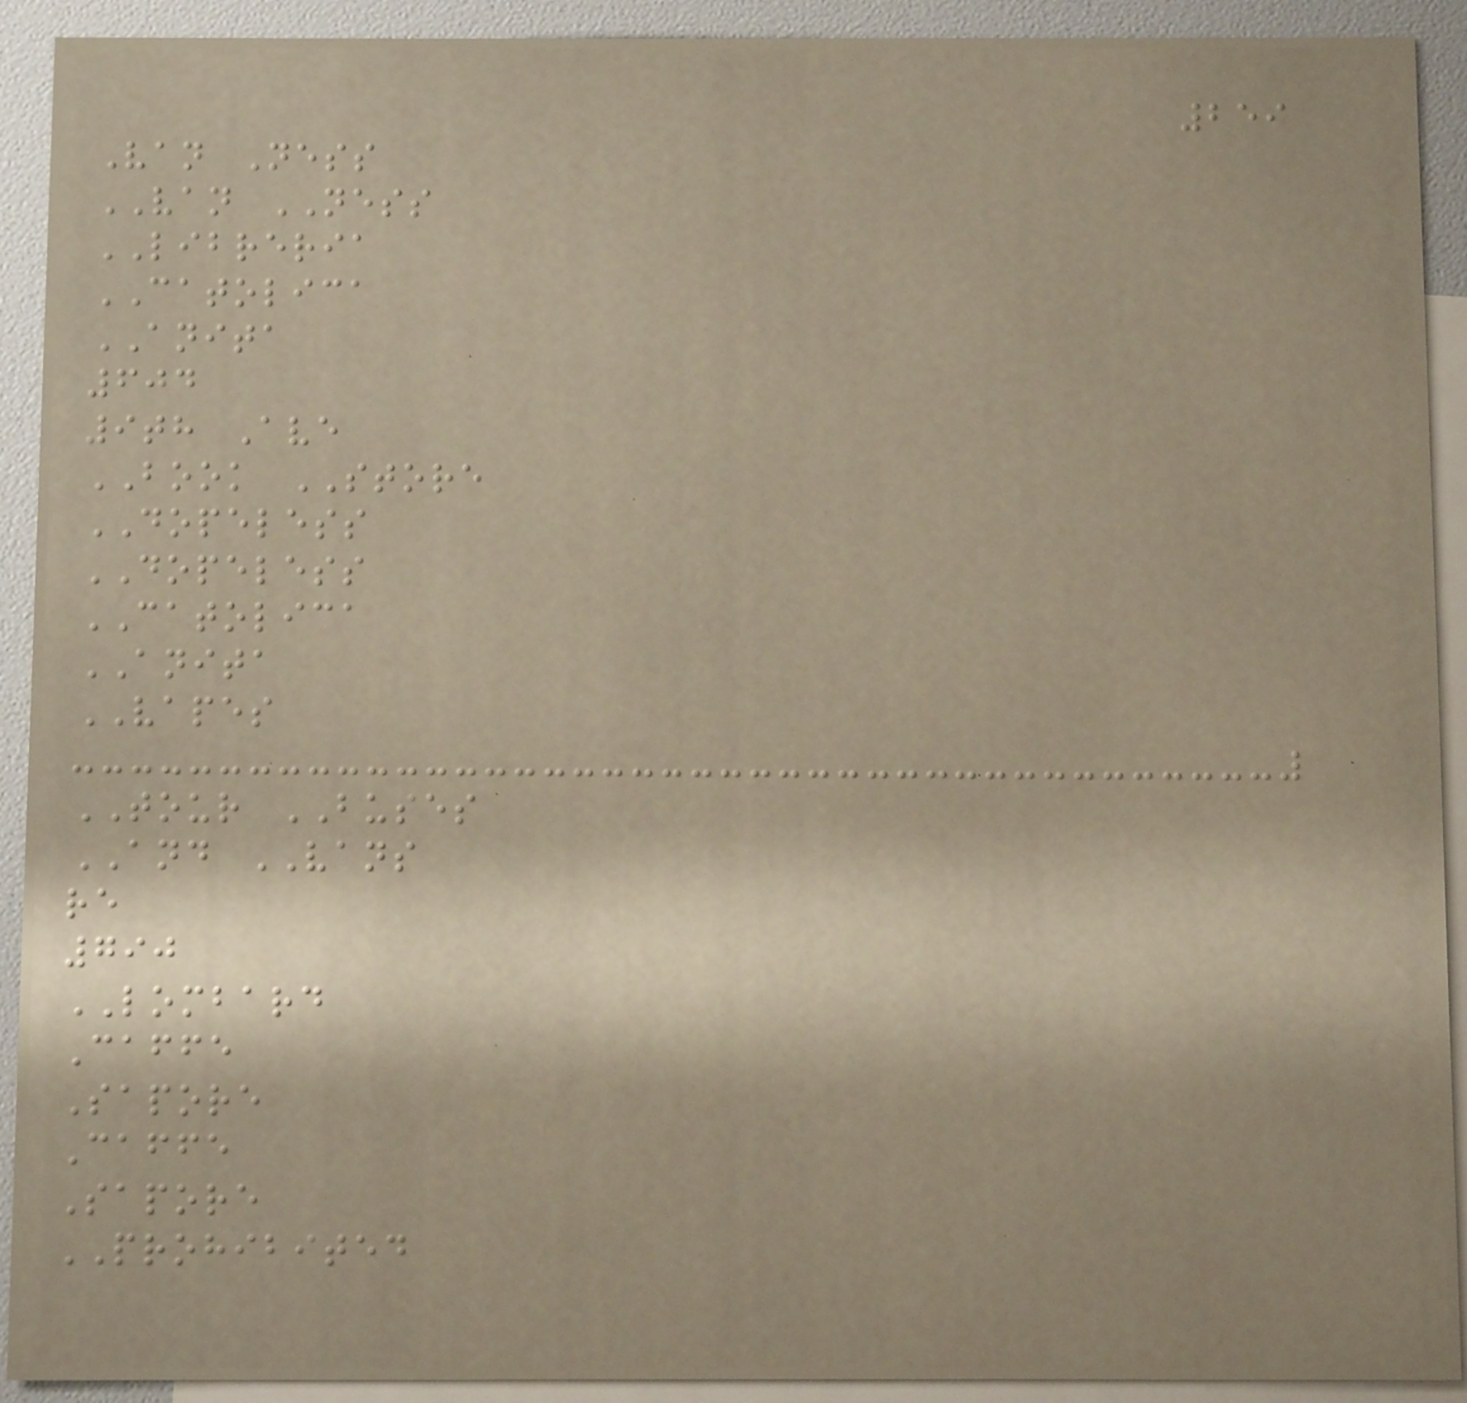259
Van Ness
VAN NESS
LIBRERIA
CATOLICA
ANITA
604
9th Ave
BOOK STORE
DOPELESS
DOPELESS
CATOLICA
ANITA
VAPES
TOUR BUSES
AND VANS
re
790
LOMBARD
Caffe
Sapore
Caffe
Sapore
PROHIBITED
